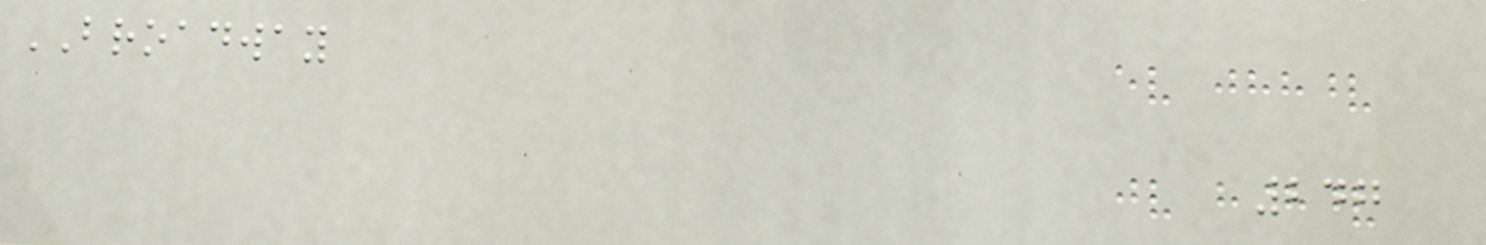BROADWAY
247
